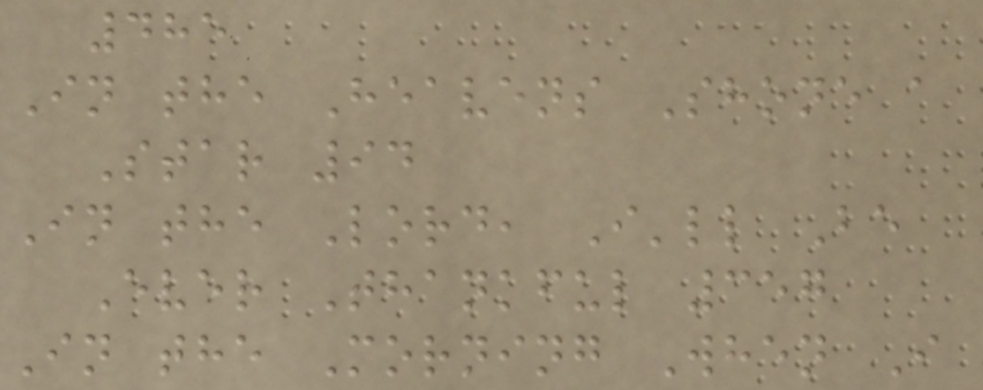485
In the Heavens Shone a
Star 94
In the Lord, I'll Be
Ever Thankful 357
In the Morning When I
